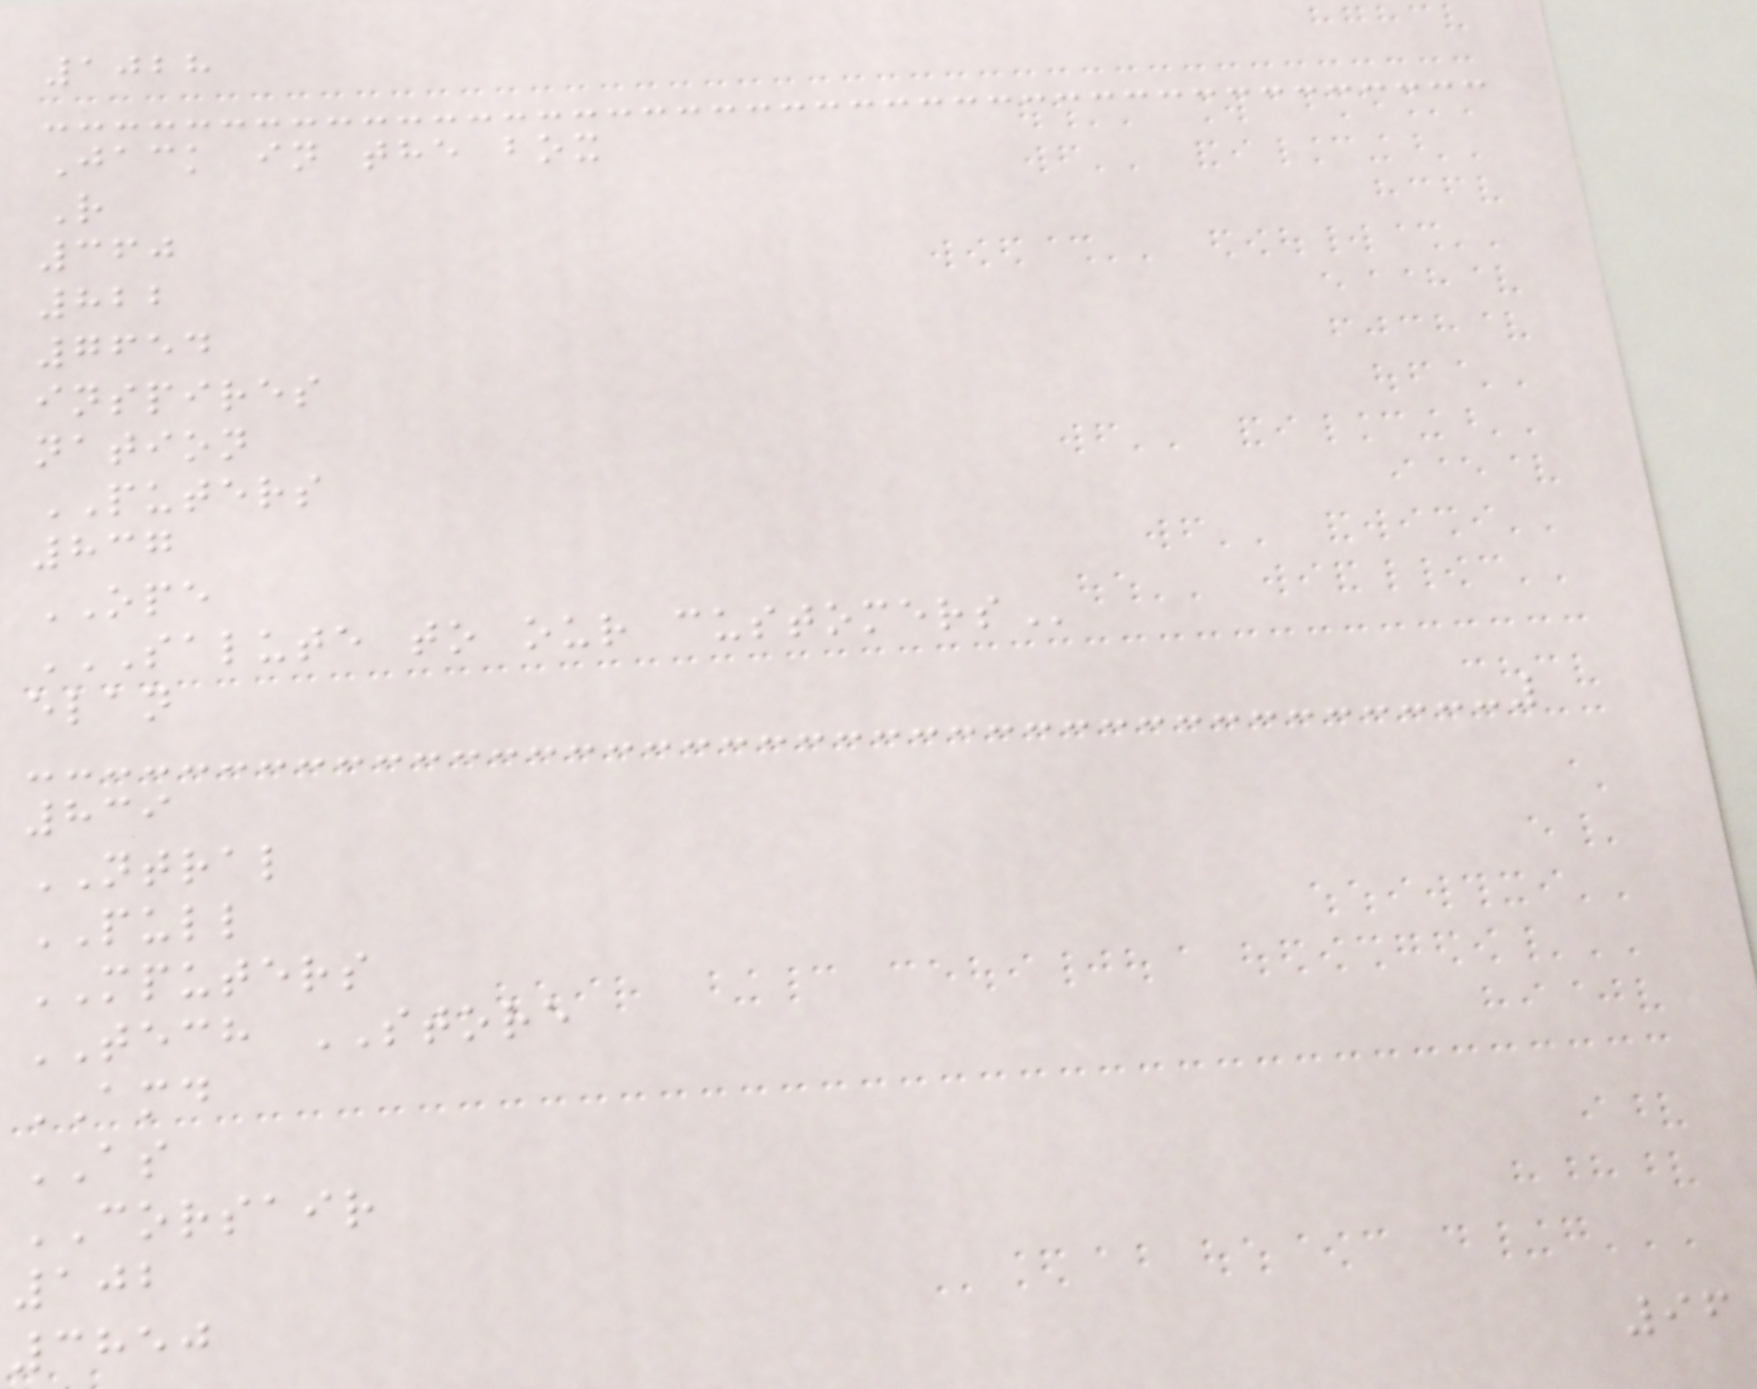1028
Jack in the box
R
360
822
7654
inspires
nation
PUTERS
837
OPE
SALUTE TO OUR CUSTOMERS
elan
839
NTRAL
PULL
MPUTERS
TECH STORE
AMD
AS
CORSAIR
102
3850
96
